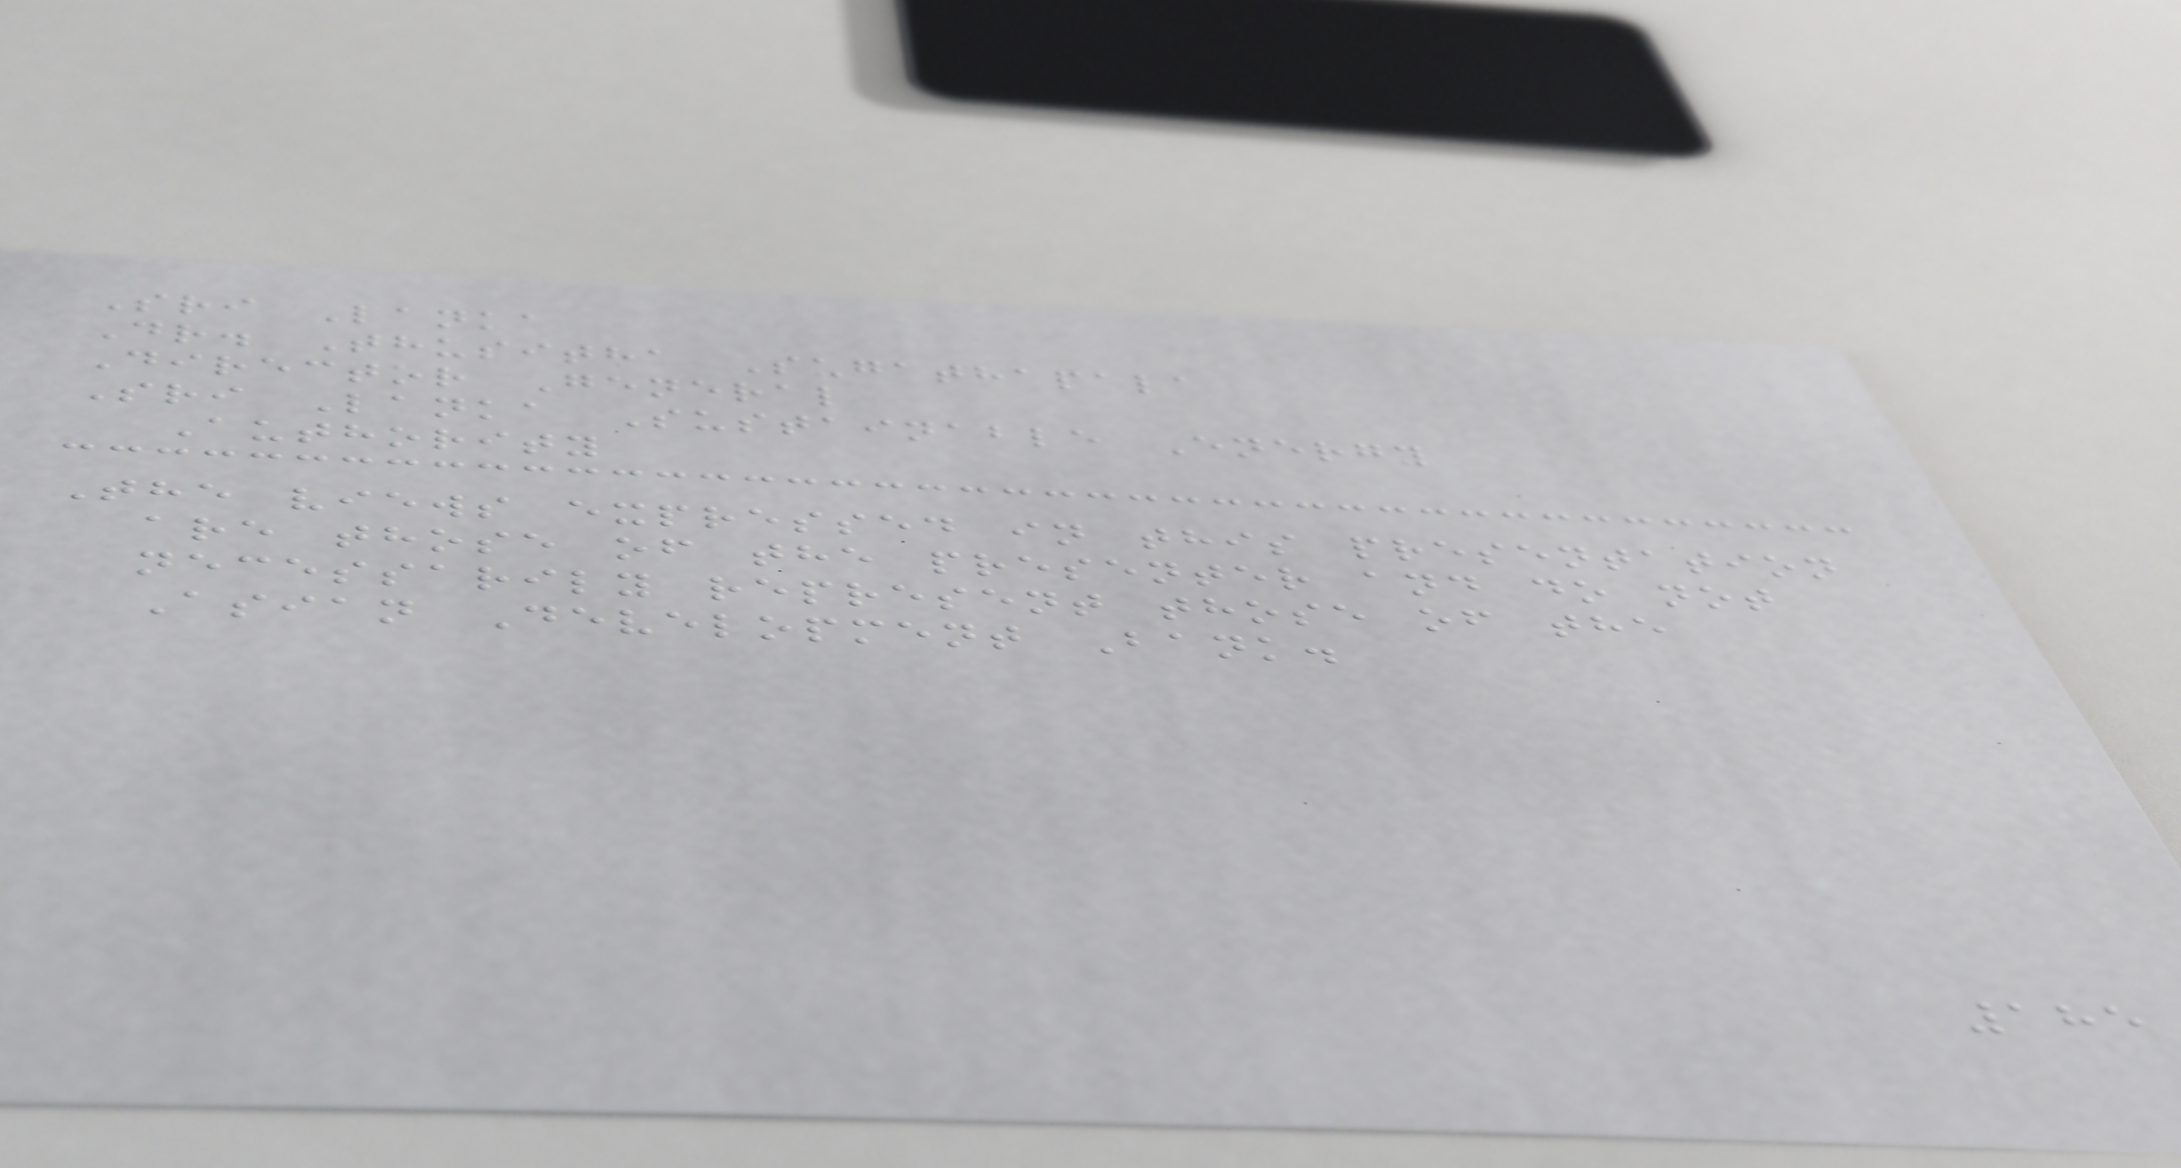Sri Lanka
Dr. Thusitha Sugathapala
Director General
Sri Lanka Sustainable Energy
Authority
The views expressed in this presentation
are those of the presenter and do not
necessarily represent those of the
Asian Development Bank.
185
